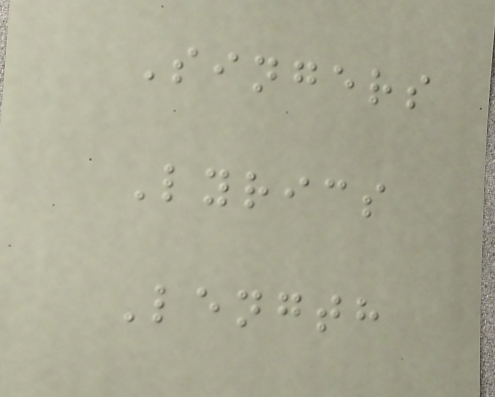Singers
Lyrics
Length
